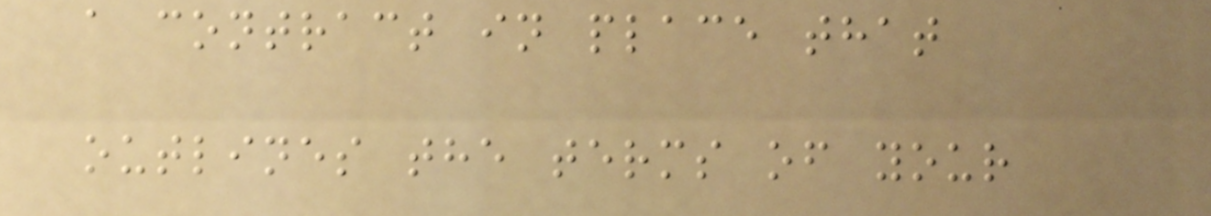a contract in place that
outlines the terms of your
